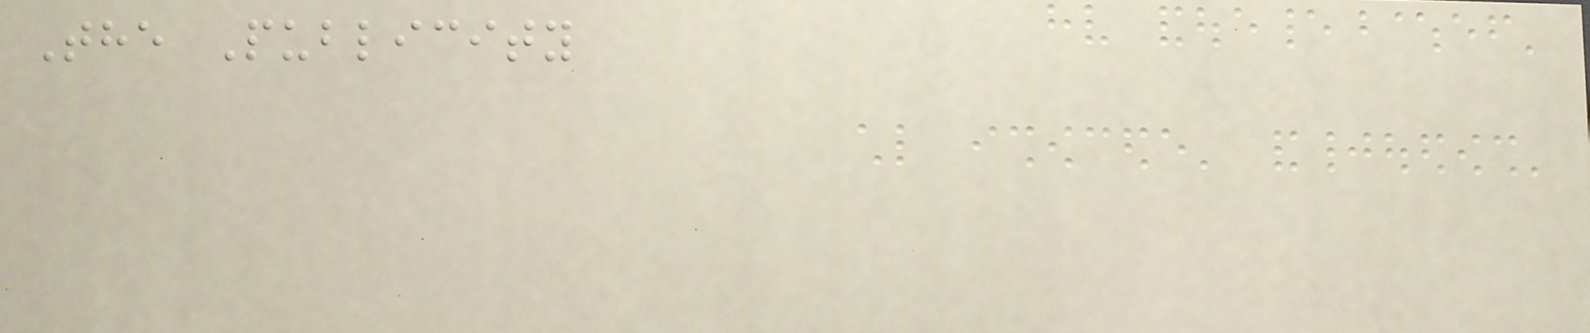The Publicity
